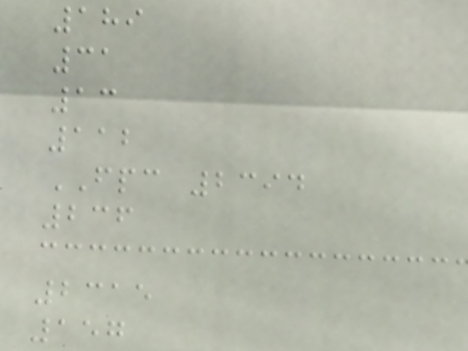189
31
13
112
FPC 2394
236
2315
157
